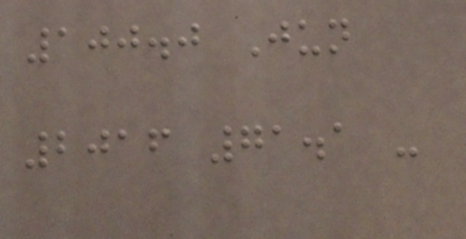100.0 Jun
2016 71.1 -
